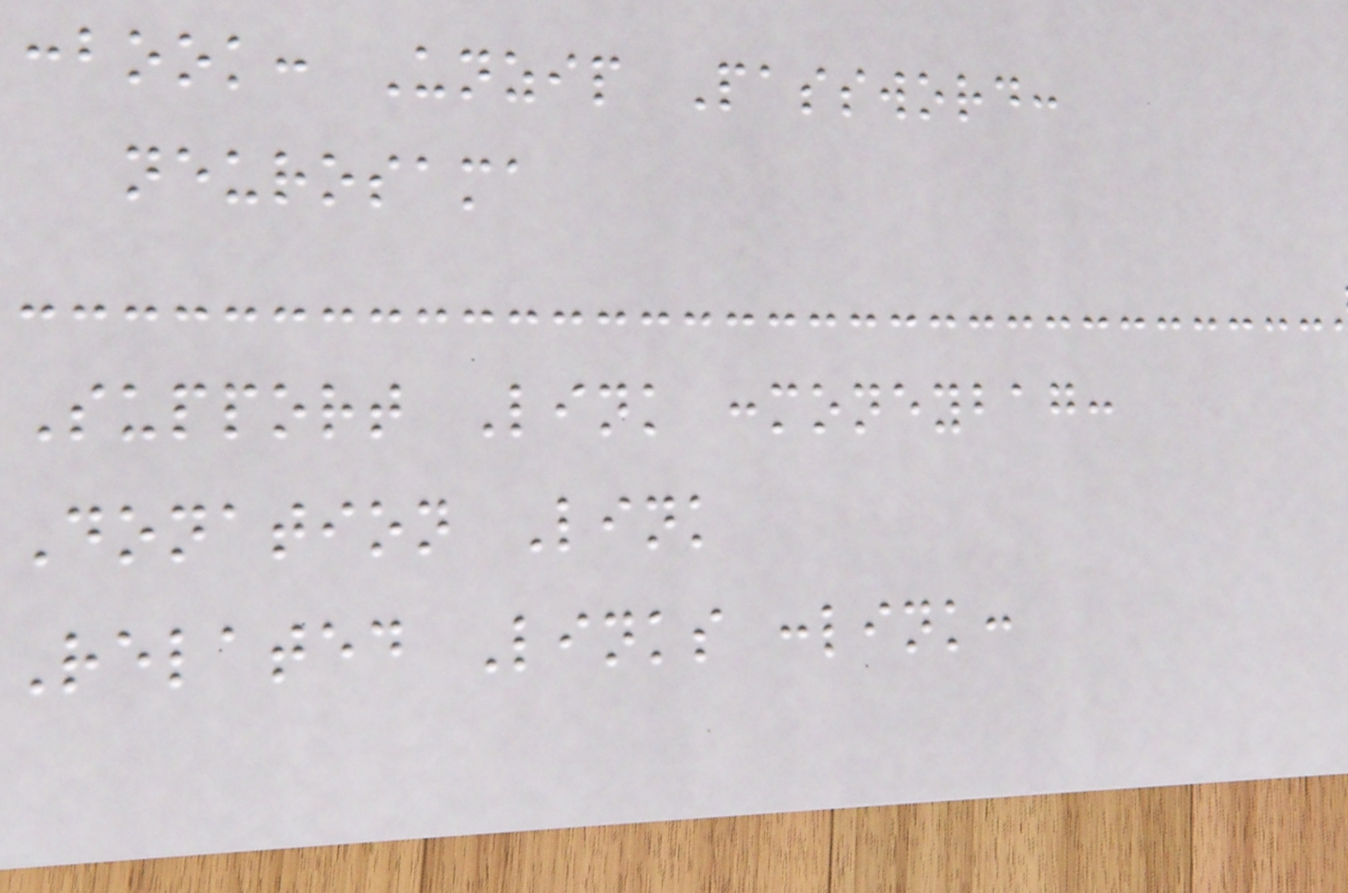:book: Unzip Password:
neurosama
Support Link :moneybag:
Donation Link
Related Links :link:
